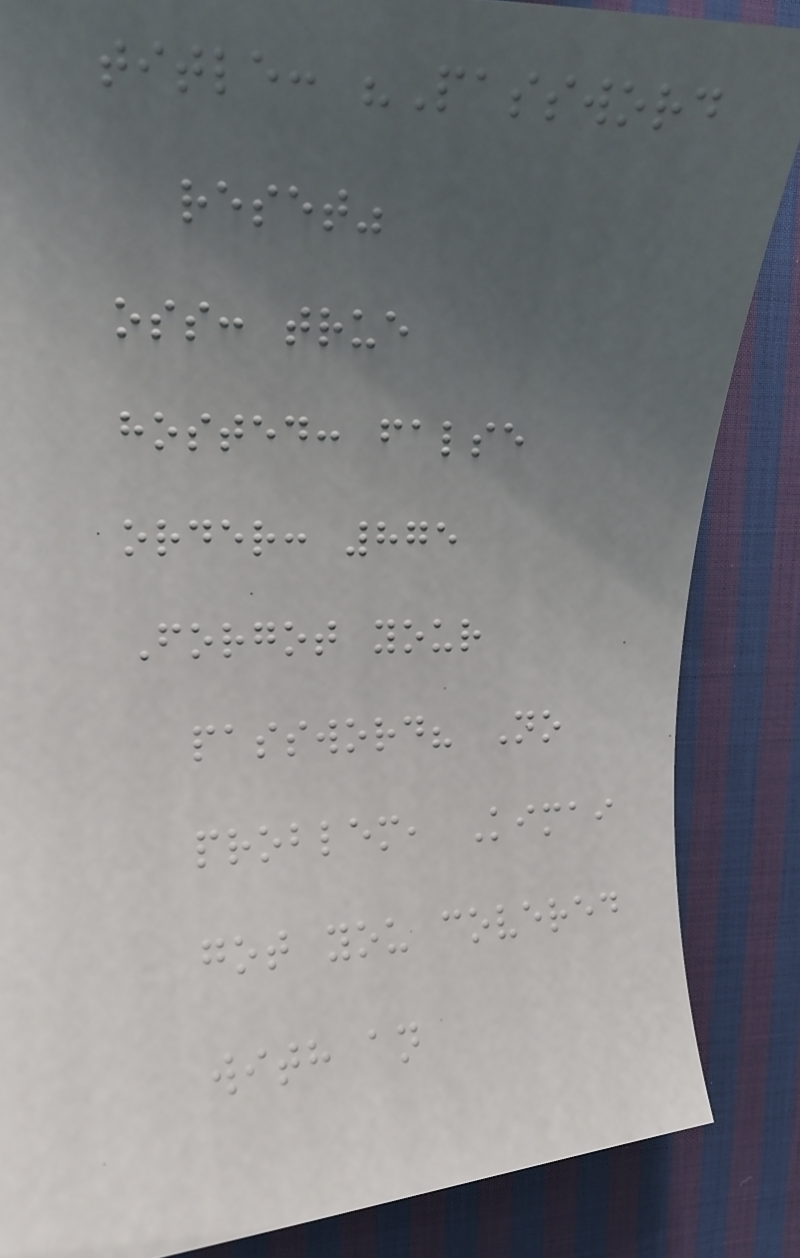title: "Password
reset"
oss: true
hosted: false
order: 875
Forgot your
password? No
problem, Kimai
got you covered
with an
